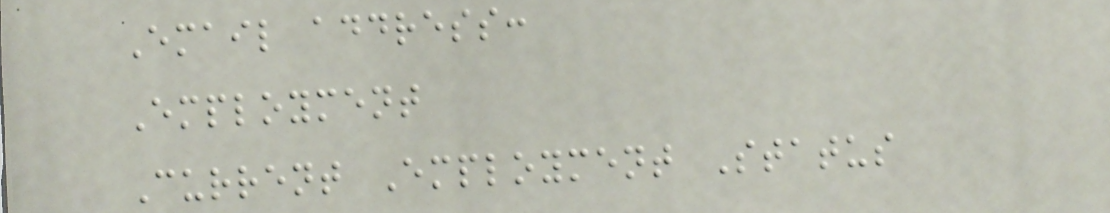Email address:
Employment
Current Employment Status
